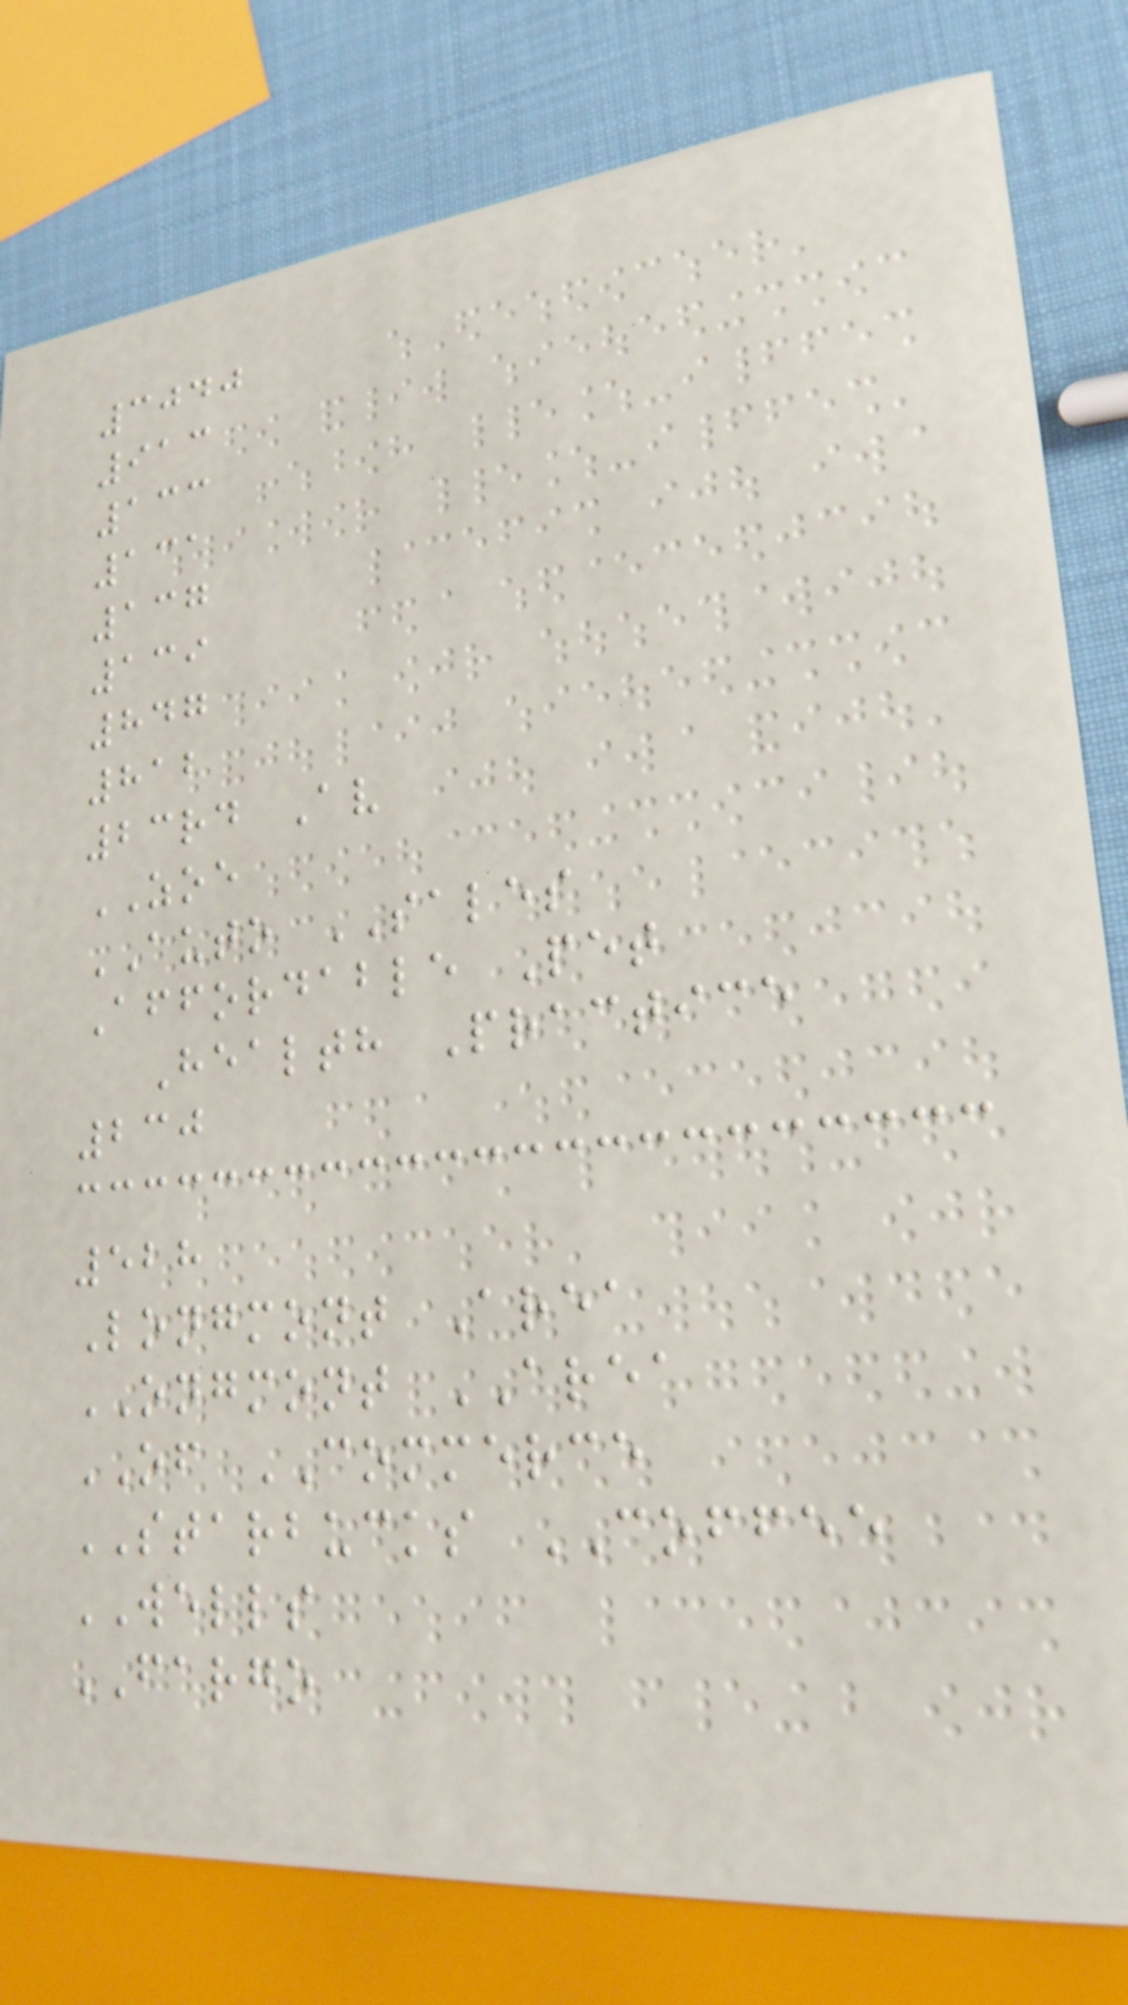3040
913
133
131
137
139
847
812
23rd Av
ZOE
AUTO SALES
Affordable Pet
Health Practice
230
528
Longmont Area
ONGMONT AREA
OF COMMERCE
STARBUCKS COFFEE
WELLS
FARGO
